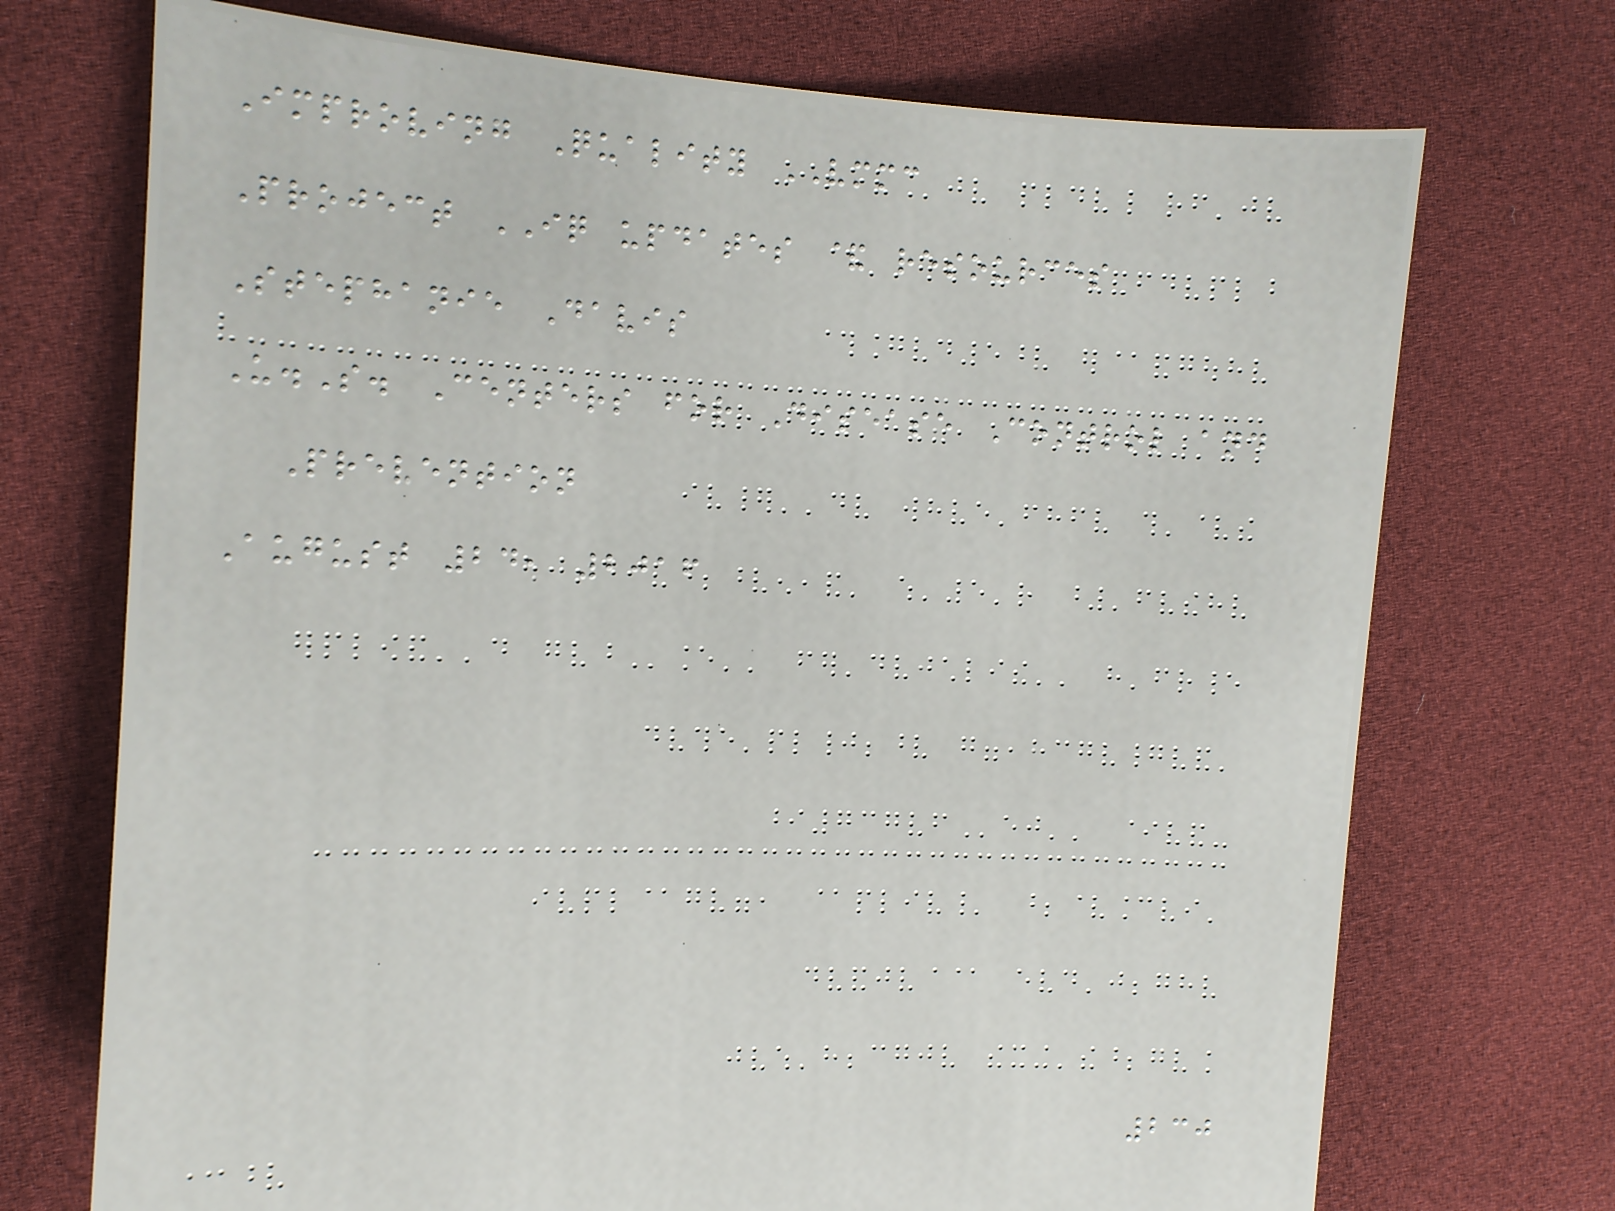Improving Quality VMMC
Project IQ updates & resources
Stephanie Davis
U.S. Centers for Disease Control and
Prevention
August 24, 2016
230
